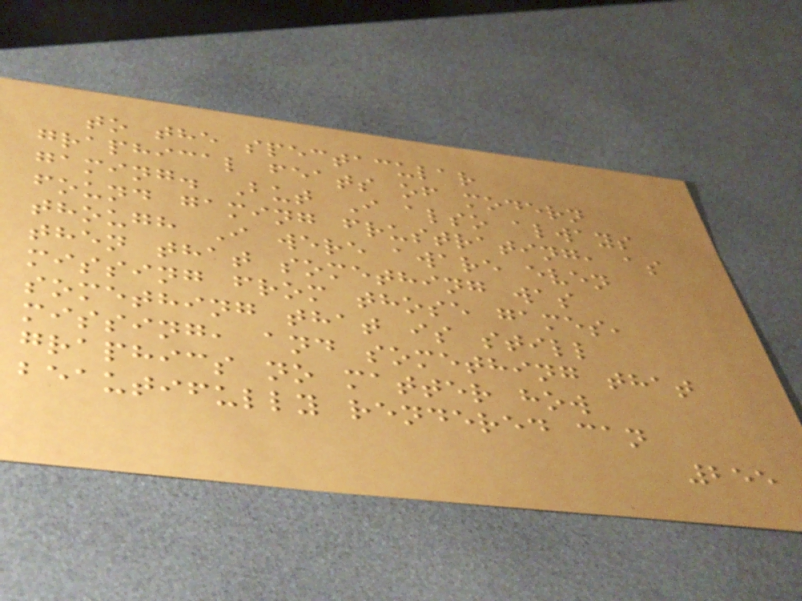to the spectacular
graphical feats of modern
gaming. But I also always
found gaming frustrating, as
though I were aware even
then that something was
missing from those games,
something that is still
missing, and something that
graphics no matter how
beautifully rendered can
255
